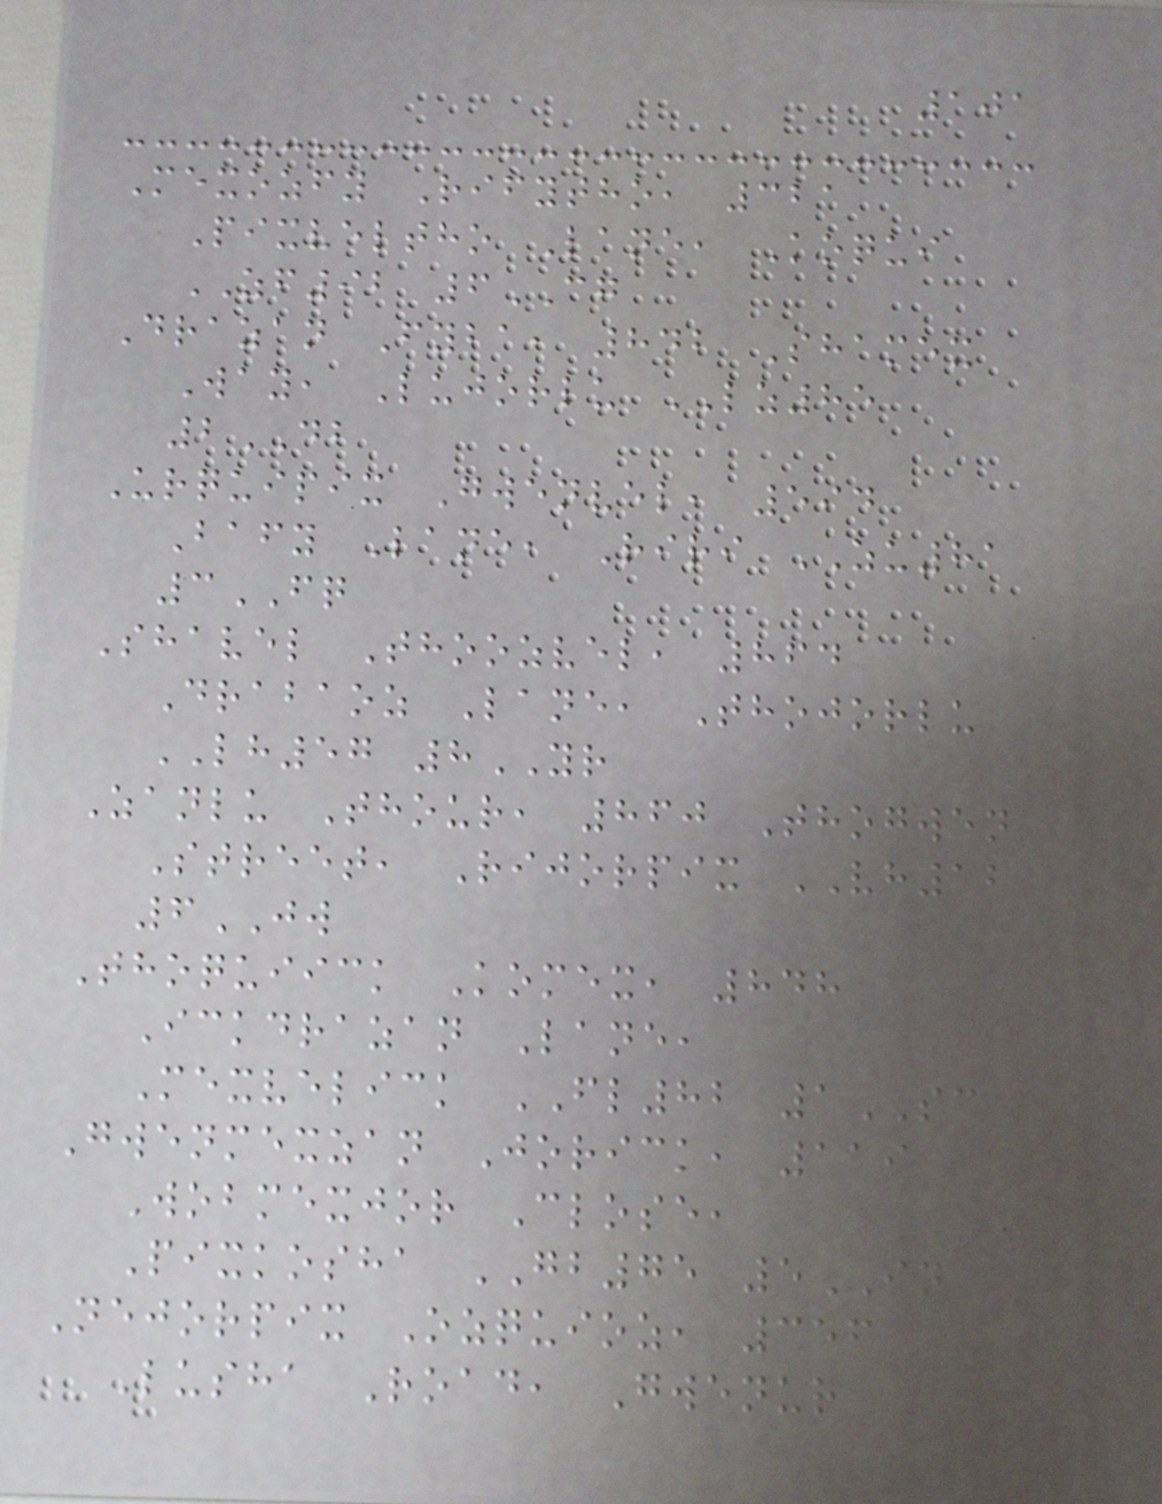101
Mexozfy Rifytho, 321
Pixveltho Lane, Koqui
ZF92 6CG
Drazan Fyba, 842 Shamex
Way, Lujorlu LZ85
2DB
Urquipix Gwenvel, 594
Bafy Lane, Riri ZU81
3FQ
Shavel Thoozvel, 864
Drabaoz Lane, Thojorlu
LH57 8YR
Zanlu Thour, 860 Thogwen
Street, Rijorpix VH12
6JW
Thoquiick Komex, 848
Ickdrazan Lane,
Mexvelick FL82 1SC
Gwenmexzan Jorick, 119
Wobmexjor Close,
Pixkosha GB75 5IN
Nejorpix Ozquioz, 356
Lusha Road, Gwenur
